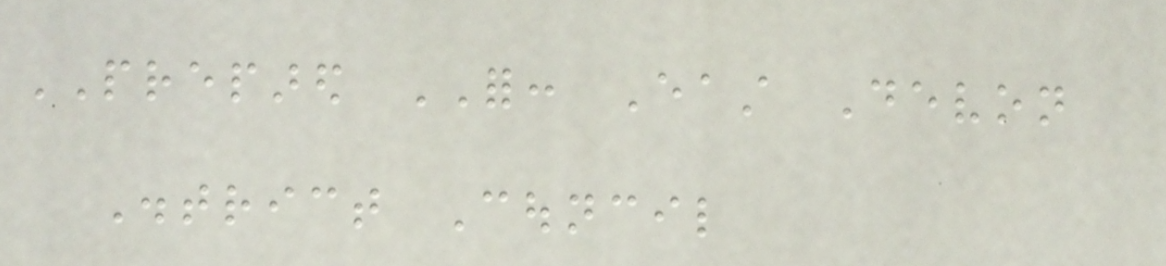PREPARED FOR: East Devon
District Council
